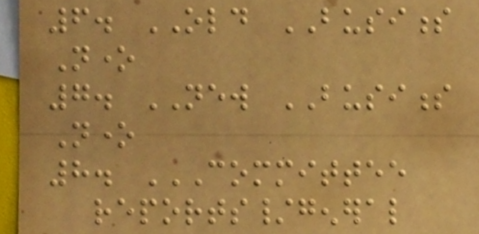6. OLD BUSINESS
None
7. NEW BUSINESS
None
8. COMMITTEE
REPORTS/GENERAL
